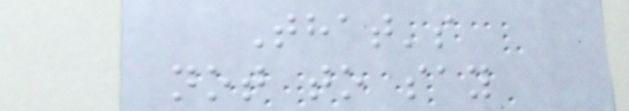That's
not to say
